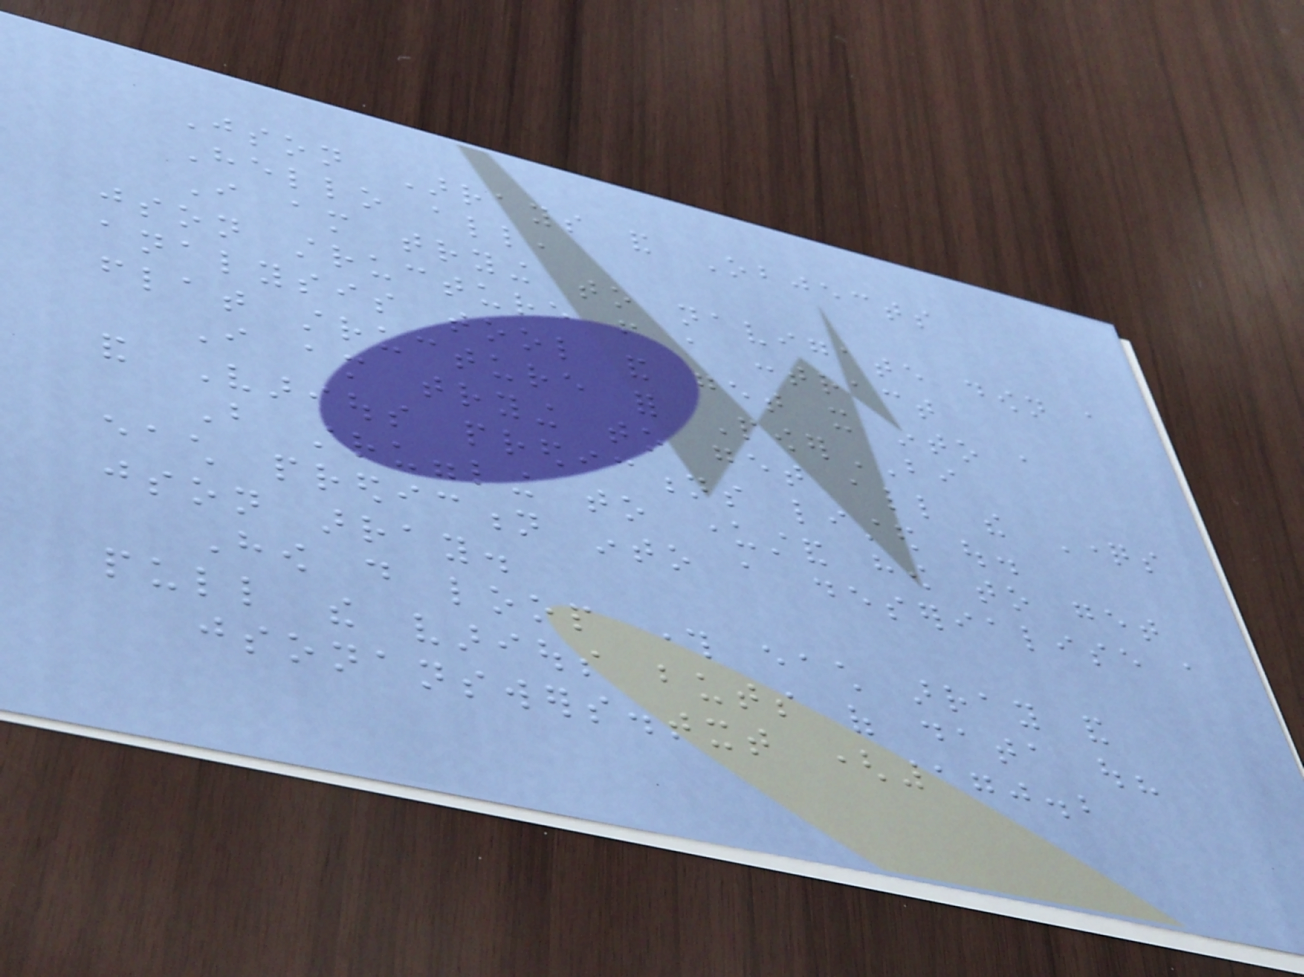Json Arrays and Objects
Hello all,
I am trying to navigate down a
json structure from a contract
analysis tool and get it into a
flat structure for PowerBI
I am trying to get all the Questions
and Various predictions listed out.
But struggling to understand how to get
each prediction into a deserialise a
json array.
How do loop through each array and
pull the various buts of data out?
jsonanswers.txt (170.2
